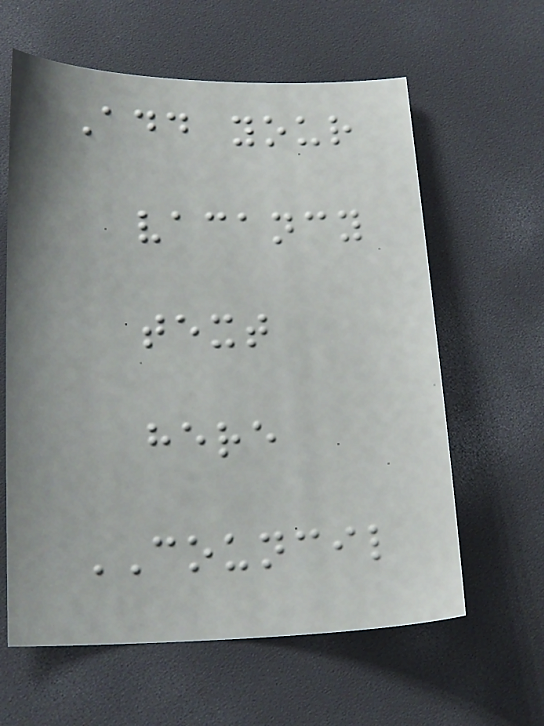Add your
vacancy
text
here
COUNCIL
